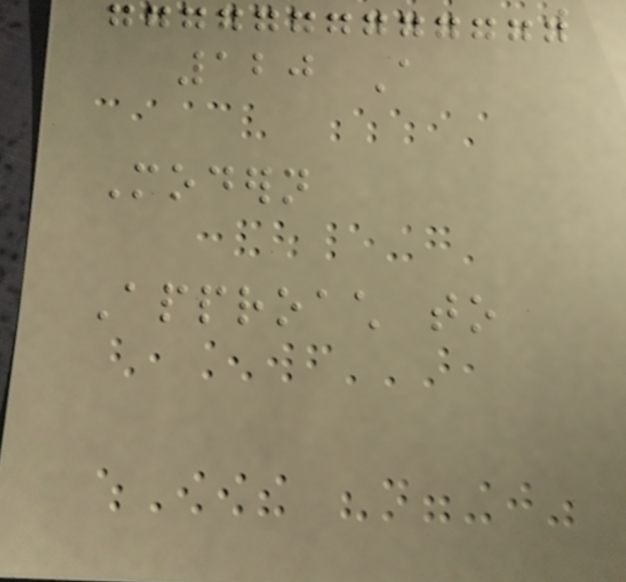120 A
Modern
Approach to
